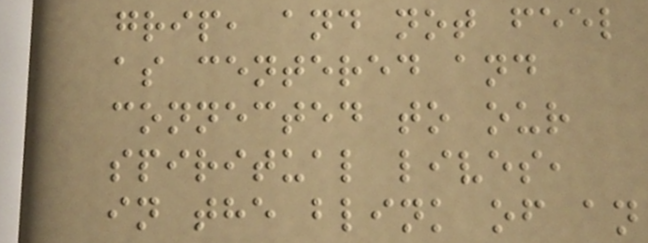grip, and not feel
as centered and
connected to our
spiritual lives,
in the blink of an
